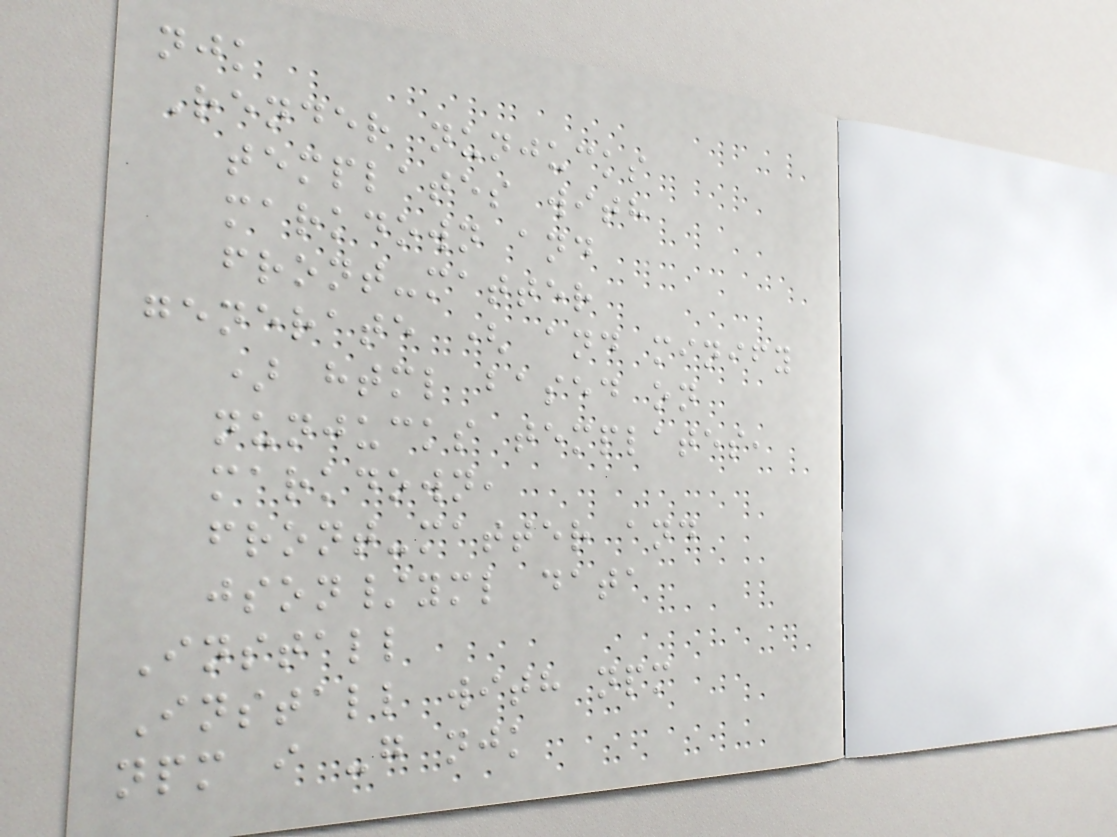njk
Render nunjucks
templates with
markdown and
front-matter
generate ( and minify
) html based on
nunjucks templates,
markdown,
front-matter and
json/yml data
Install
Install with npm
npm i -g njk
